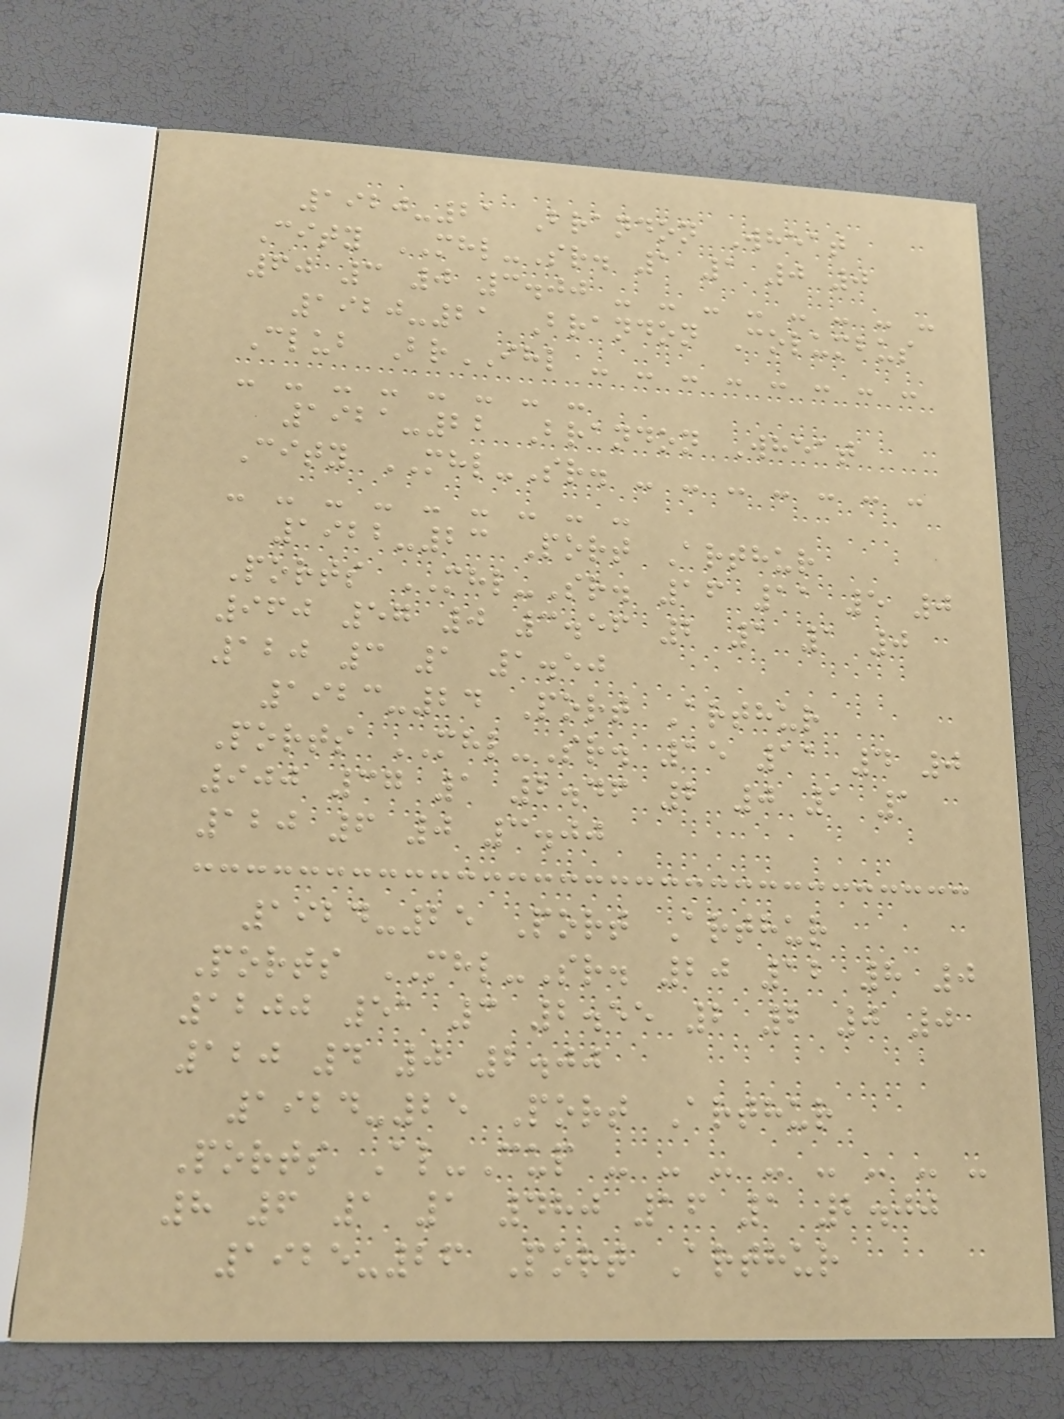1920-21 Brandon Wheat
City MHL-Sr. 1 1 0 0
60 3 0 3.00 - - - - - - - -
1920-21 Brandon Columbus
Club BrIHL - - - - - - - -
- - - - - - - -
1921-22 Brandon Wheat
City MHL-Sr. - - - - - - -
- - - - - - - - -
1922-23 Port Arthur
Ports MHL-Sr. 16 11 5 0
960 57 0 3.56 2 1 1 0
120 3 1 1.50
1923-24 Port Arthur
Ports MHL-Sr. 15 11 4 0
900 37 1 2.46 2 0 1 1
120 6 0 3.00
1924-25 Port Arthur
Ports MHL-Sr. 20 12 8 0
1200 51 3 2.55 2 2 0 0
120 4 0 2.00
1924-25 Port Arthur
Ports Al-Cup - - - - - - - -
8 6 1 1 480 16 1 2.00
1925-26 Port Arthur
